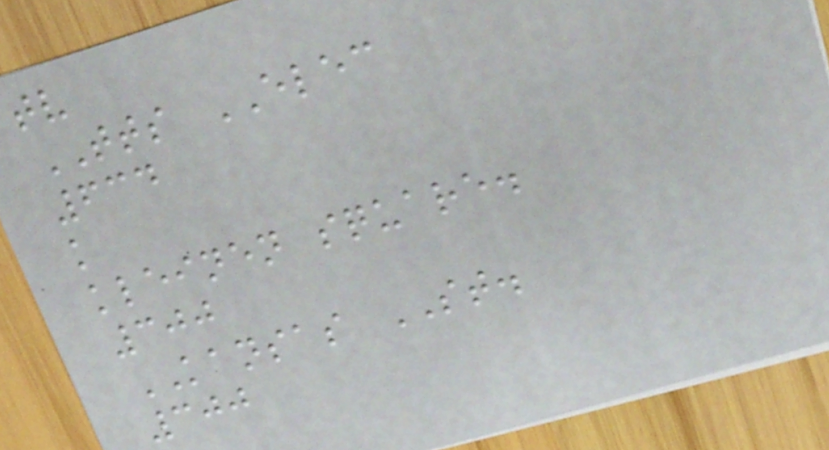tv
TTS ELEC
634
k
kleinen square.
300
KANSAS ST.
300
